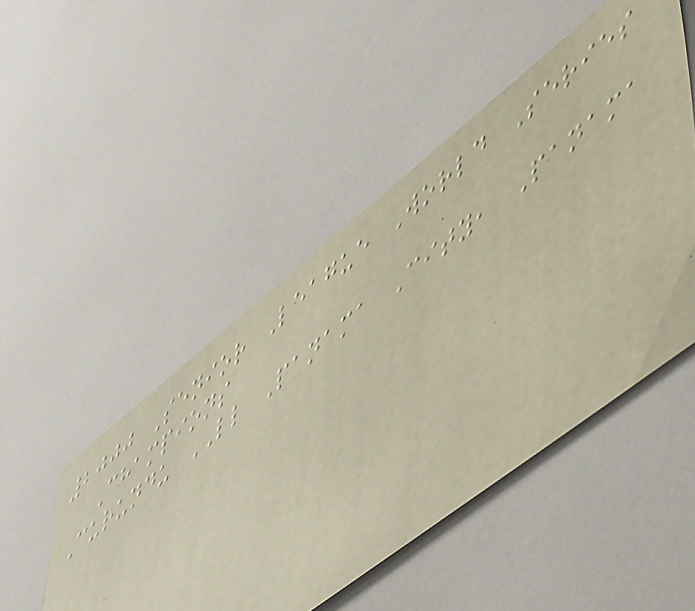2000 Senior League World Series
Champions
Curundu LL Panama City, Panama
